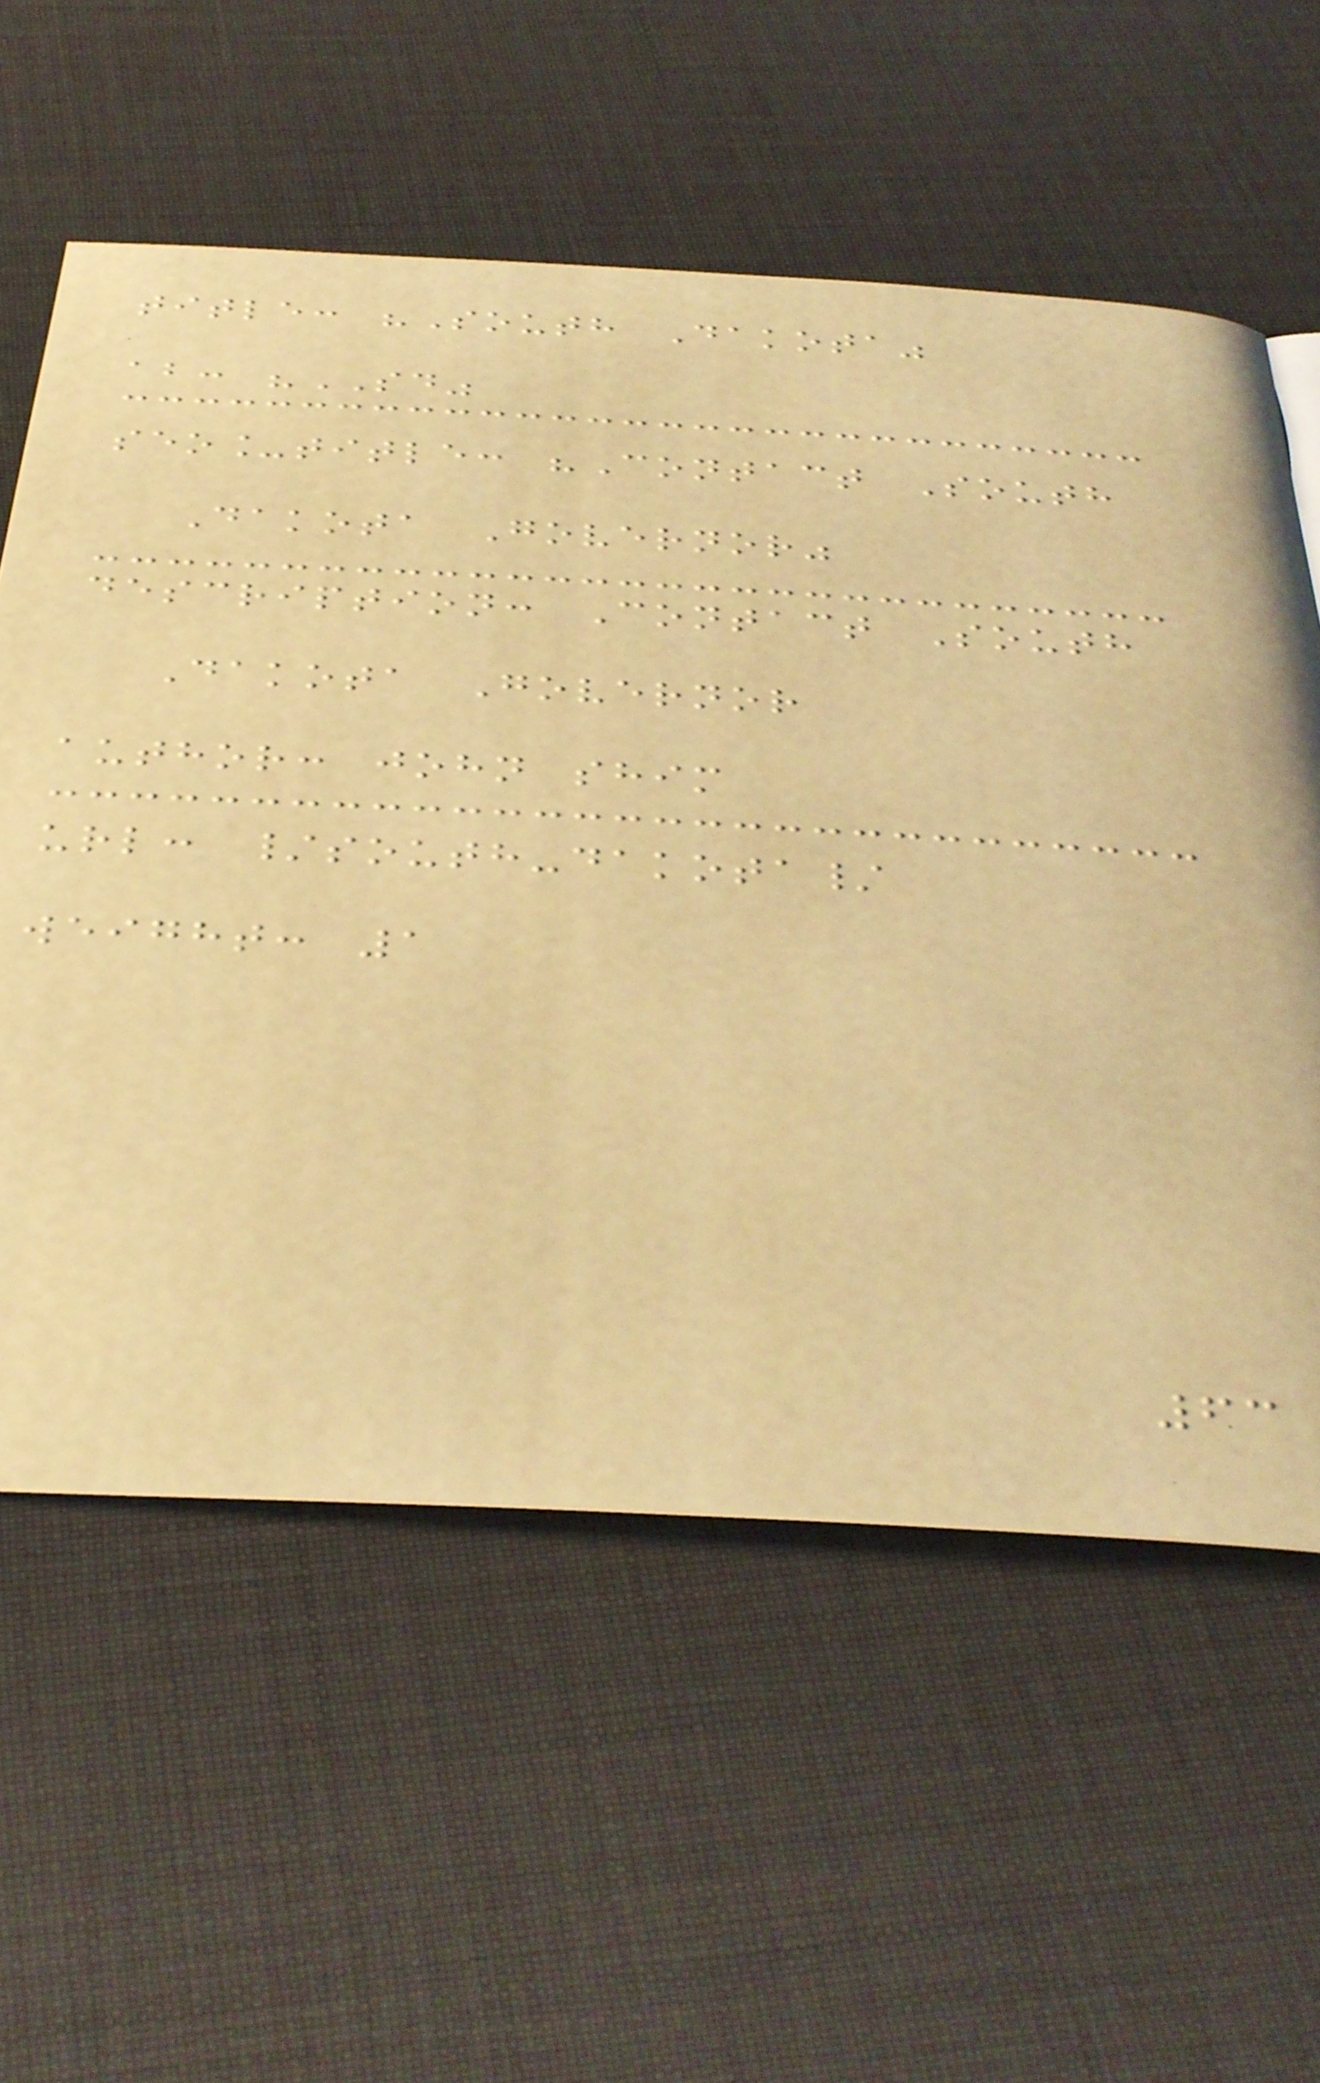title: "South Dakota"
ab: "SD"
seo_title: "Contact South
Dakota Governor"
description: Contact South
Dakota Governor
author: john shim
url: /south-dakota/
weight: 1
63
